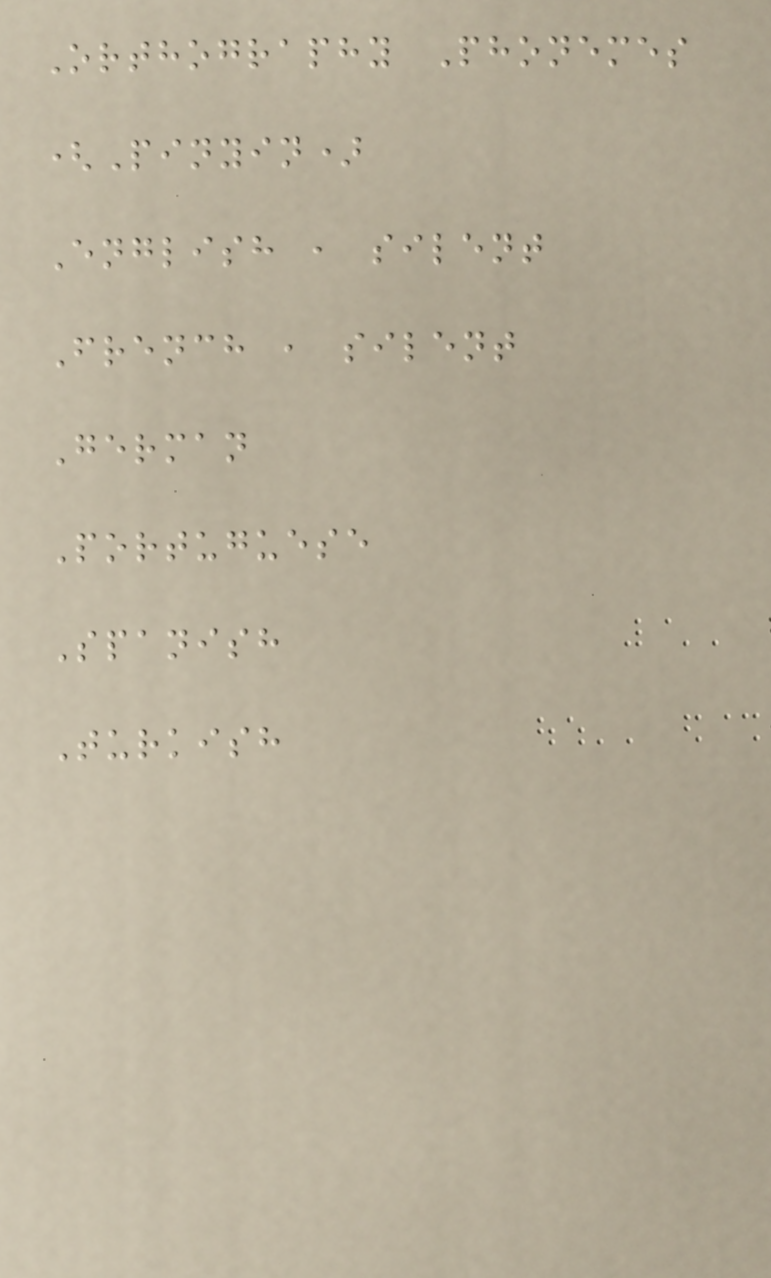Orthography Phonemes
(Pinyin)
English , silent
French , silent
German
Portuguese
Spanish
Turkish
